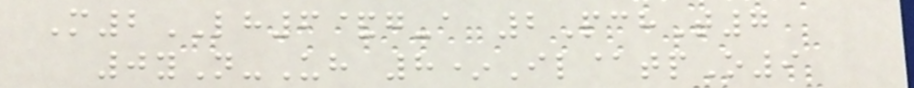M2LH6&g-a 2PchT7
0yN-Uh 8*Il@tpO9
